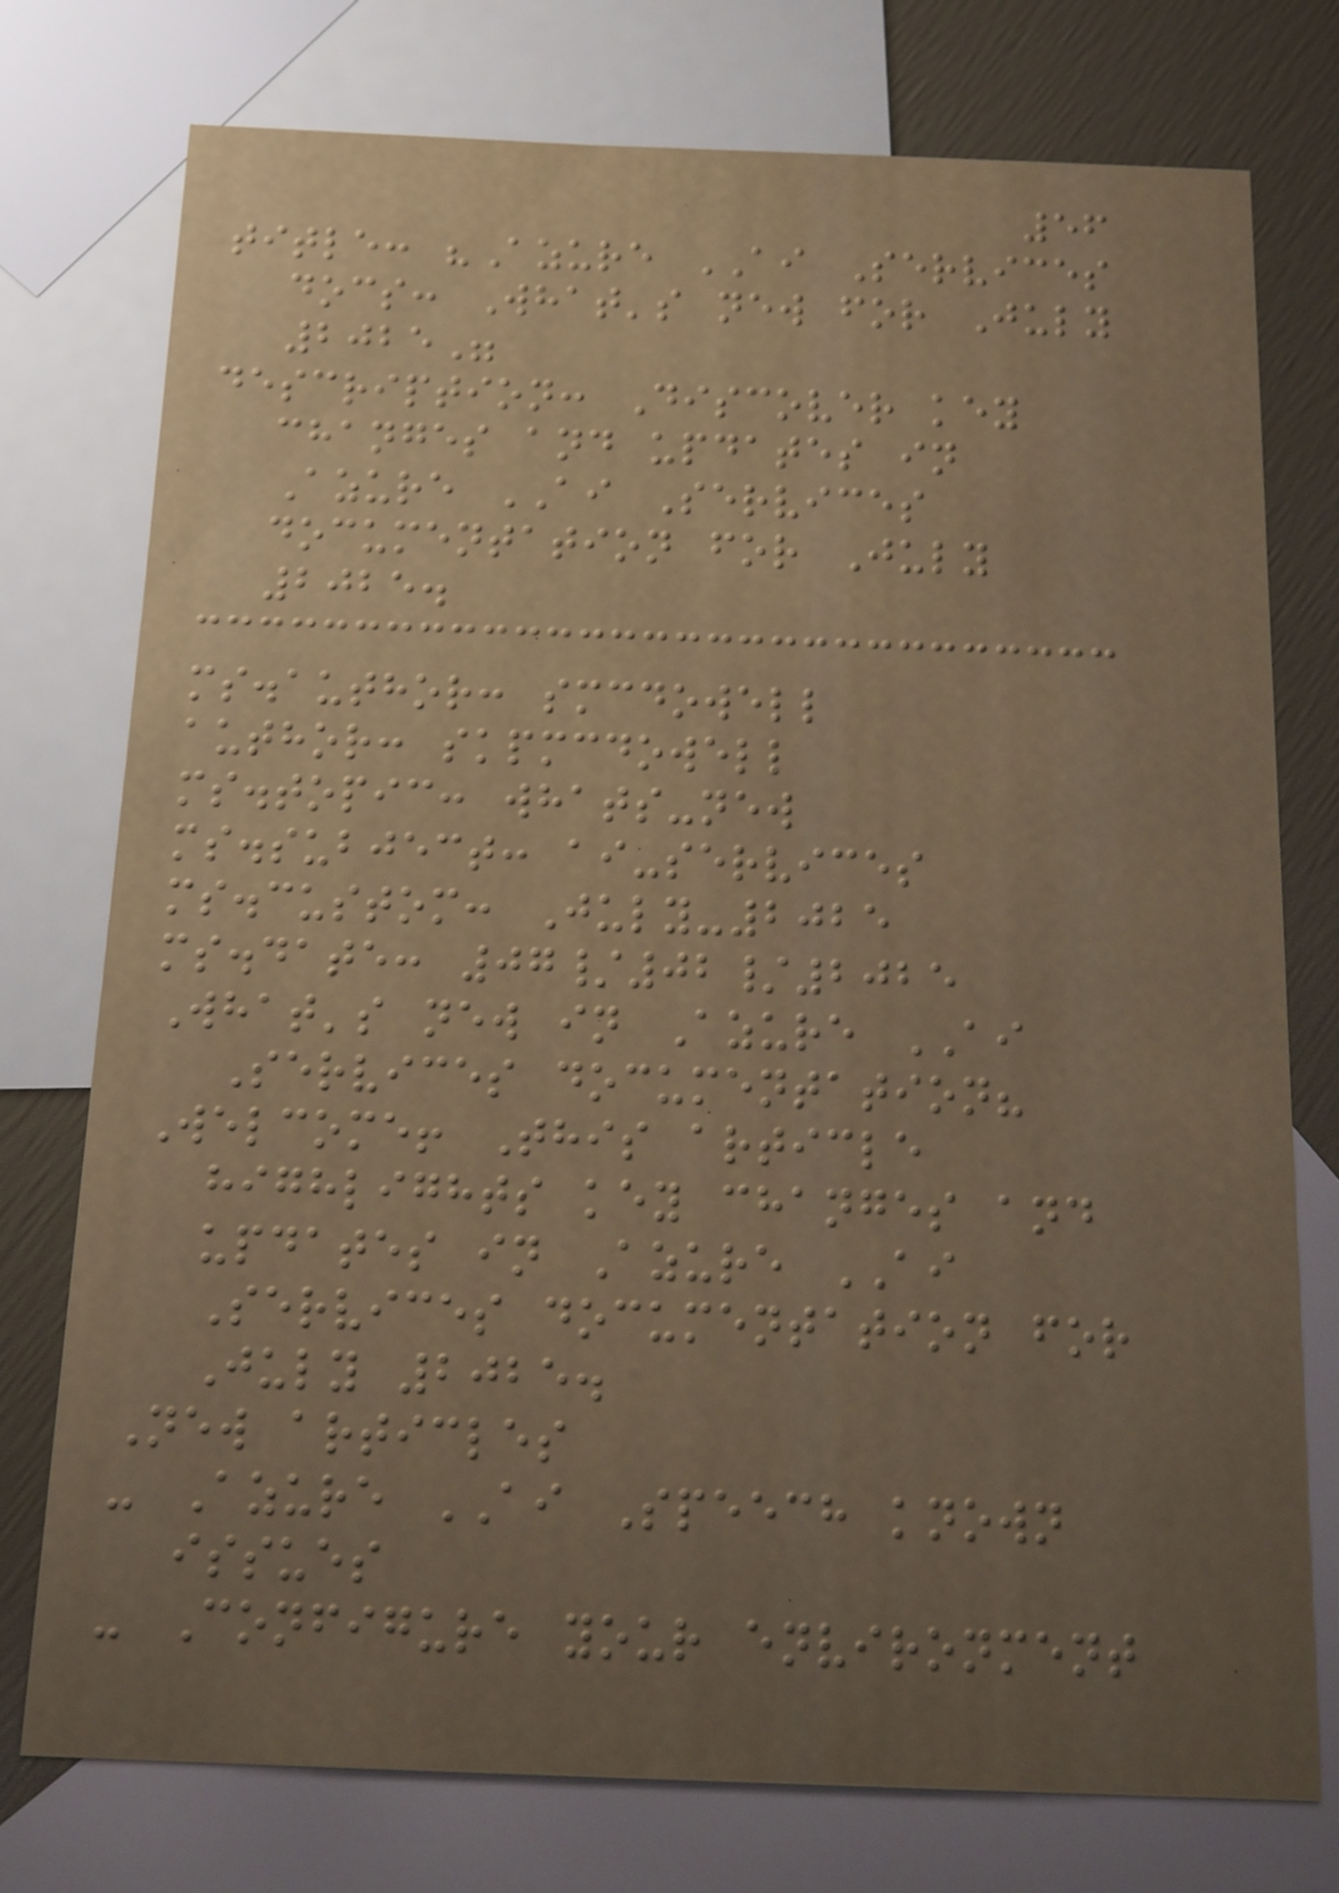56
title: "Azure AI Services
docs: What's new for July
2025"
description: Discover key
changes and updates in
Azure AI Services
documentation for July
2025.
ms.author: smcdowell
author: skpmcdowell
ms.topic: whats-new
ms.subject: ai-services
ms.custom: July-2025
ms.date: 07/02/2025
What's new in Azure AI
Services documentation?
Welcome! This article
highlights key changes and
updates in Azure AI
Services documentation for
July 2025.
New articles
- Azure AI Speech known
issues
- Configure your environment
